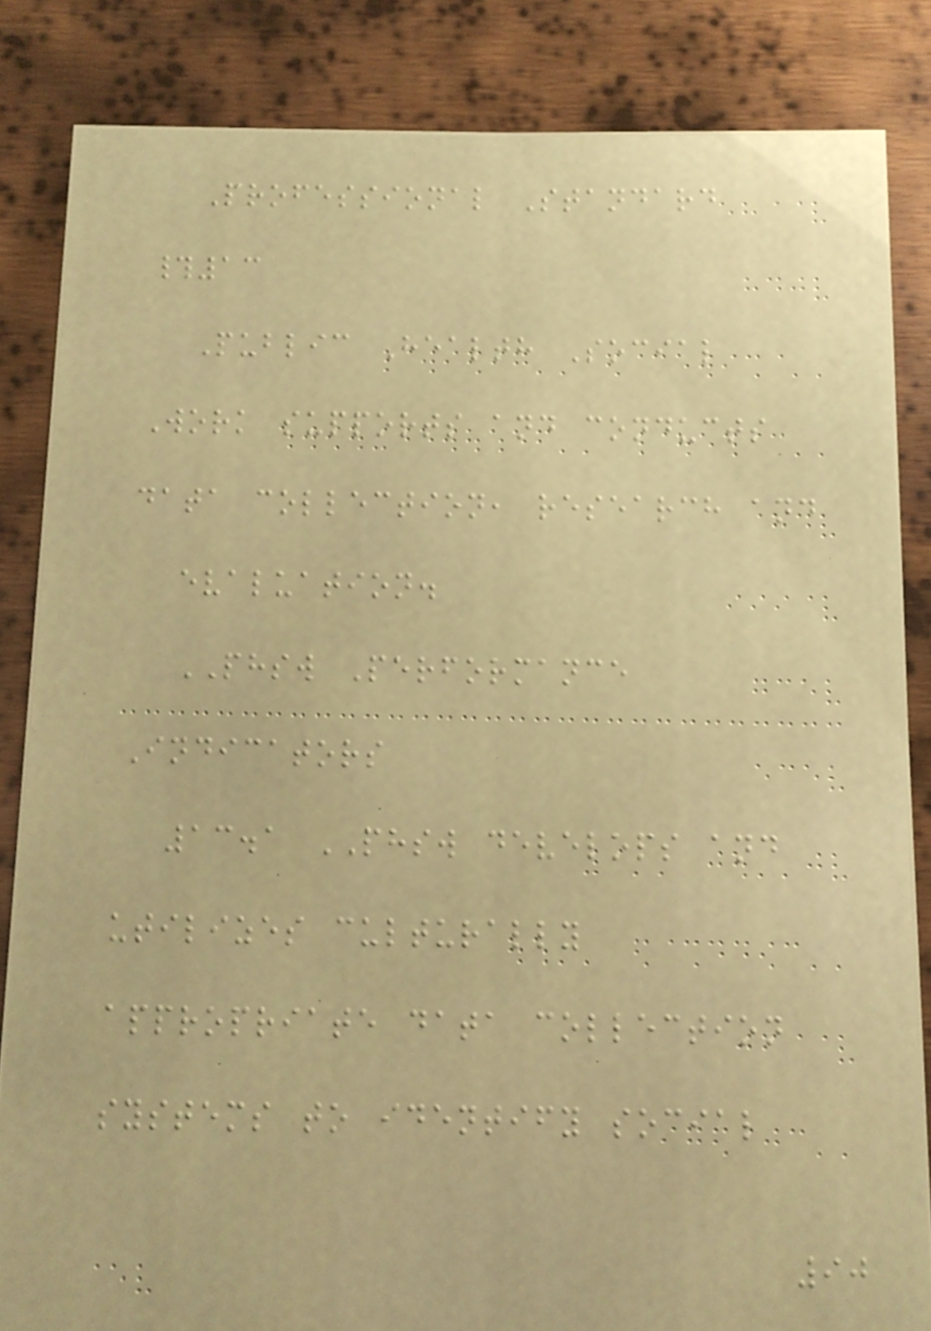Professional Standard
#13
Public Health Social
Work supports and conducts
data collection, research and
evaluation.
PHSW Performance
Indicators
13.1 PHSW develops and
utilizes culturally
appropriate data collection
systems to identify social
90
